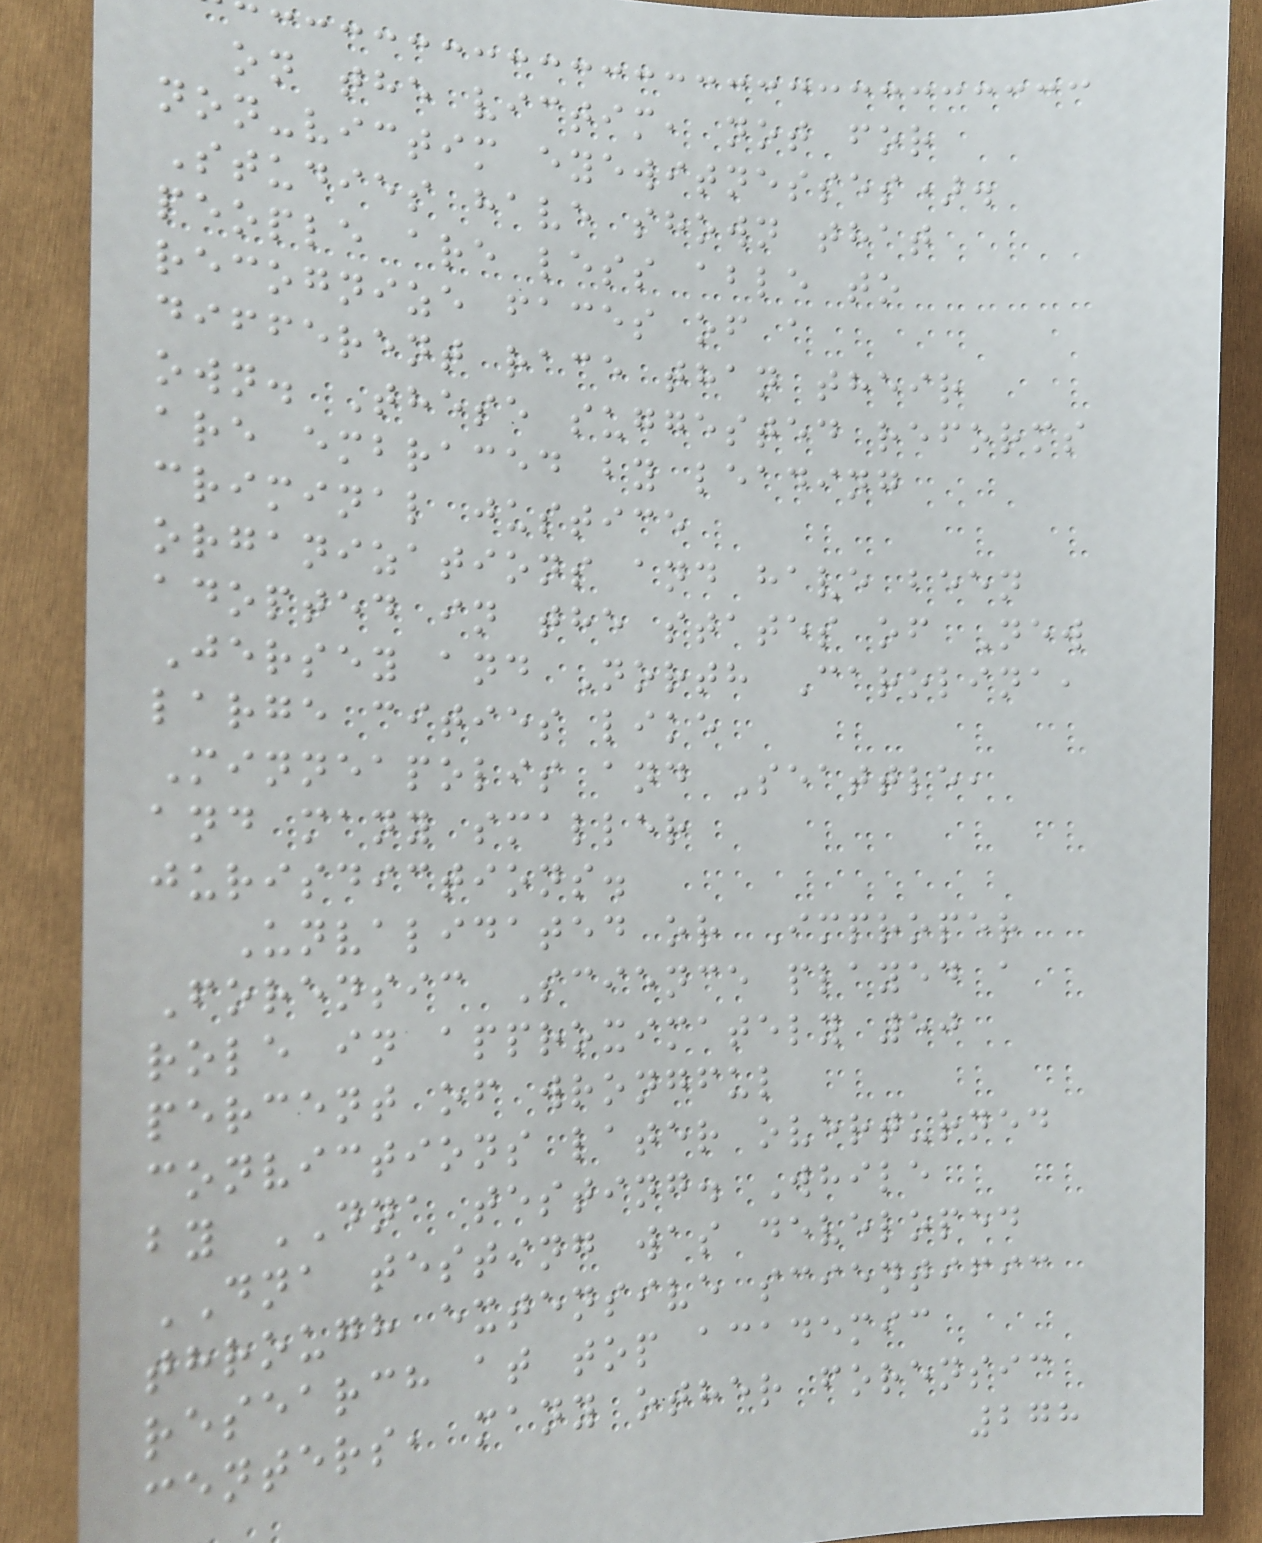on the victim, not for
non-victim eyewitnesses).
Studies have shown that
people are less able to
recognize faces of a
different race than their
own. These suggested reforms
are embraced by leading
criminal justice
organizations and have been
adopted in the states of New
Jersey and North Carolina,
large cities like
Minneapolis and Seattle,
and many smaller
jurisdictions.
Unvalidated or Improper
Forensic Science played a
role in approximately 50
percent of wrongful
convictions later overturned
by DNA testing. While
DNA testing was developed
through extensive scientific
research at top academic
centers, many other forensic
278
